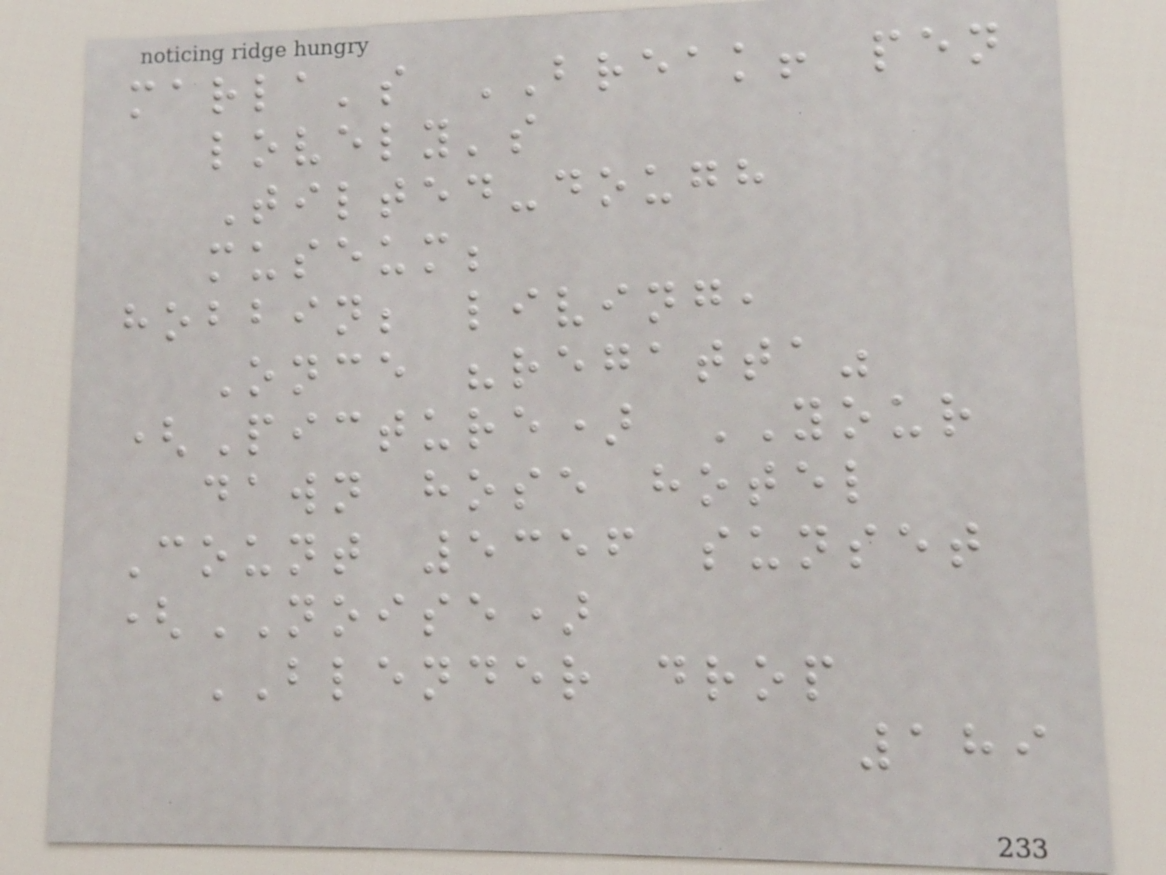marla's BREAK! pen
lovely's
Tilted-dough
museum;
hobbin; living,
Once "regatta"
(Picture) YOUR
dawn hose hotel
Count 5356 sunset
(NOISE)
BLENDER drop
189
